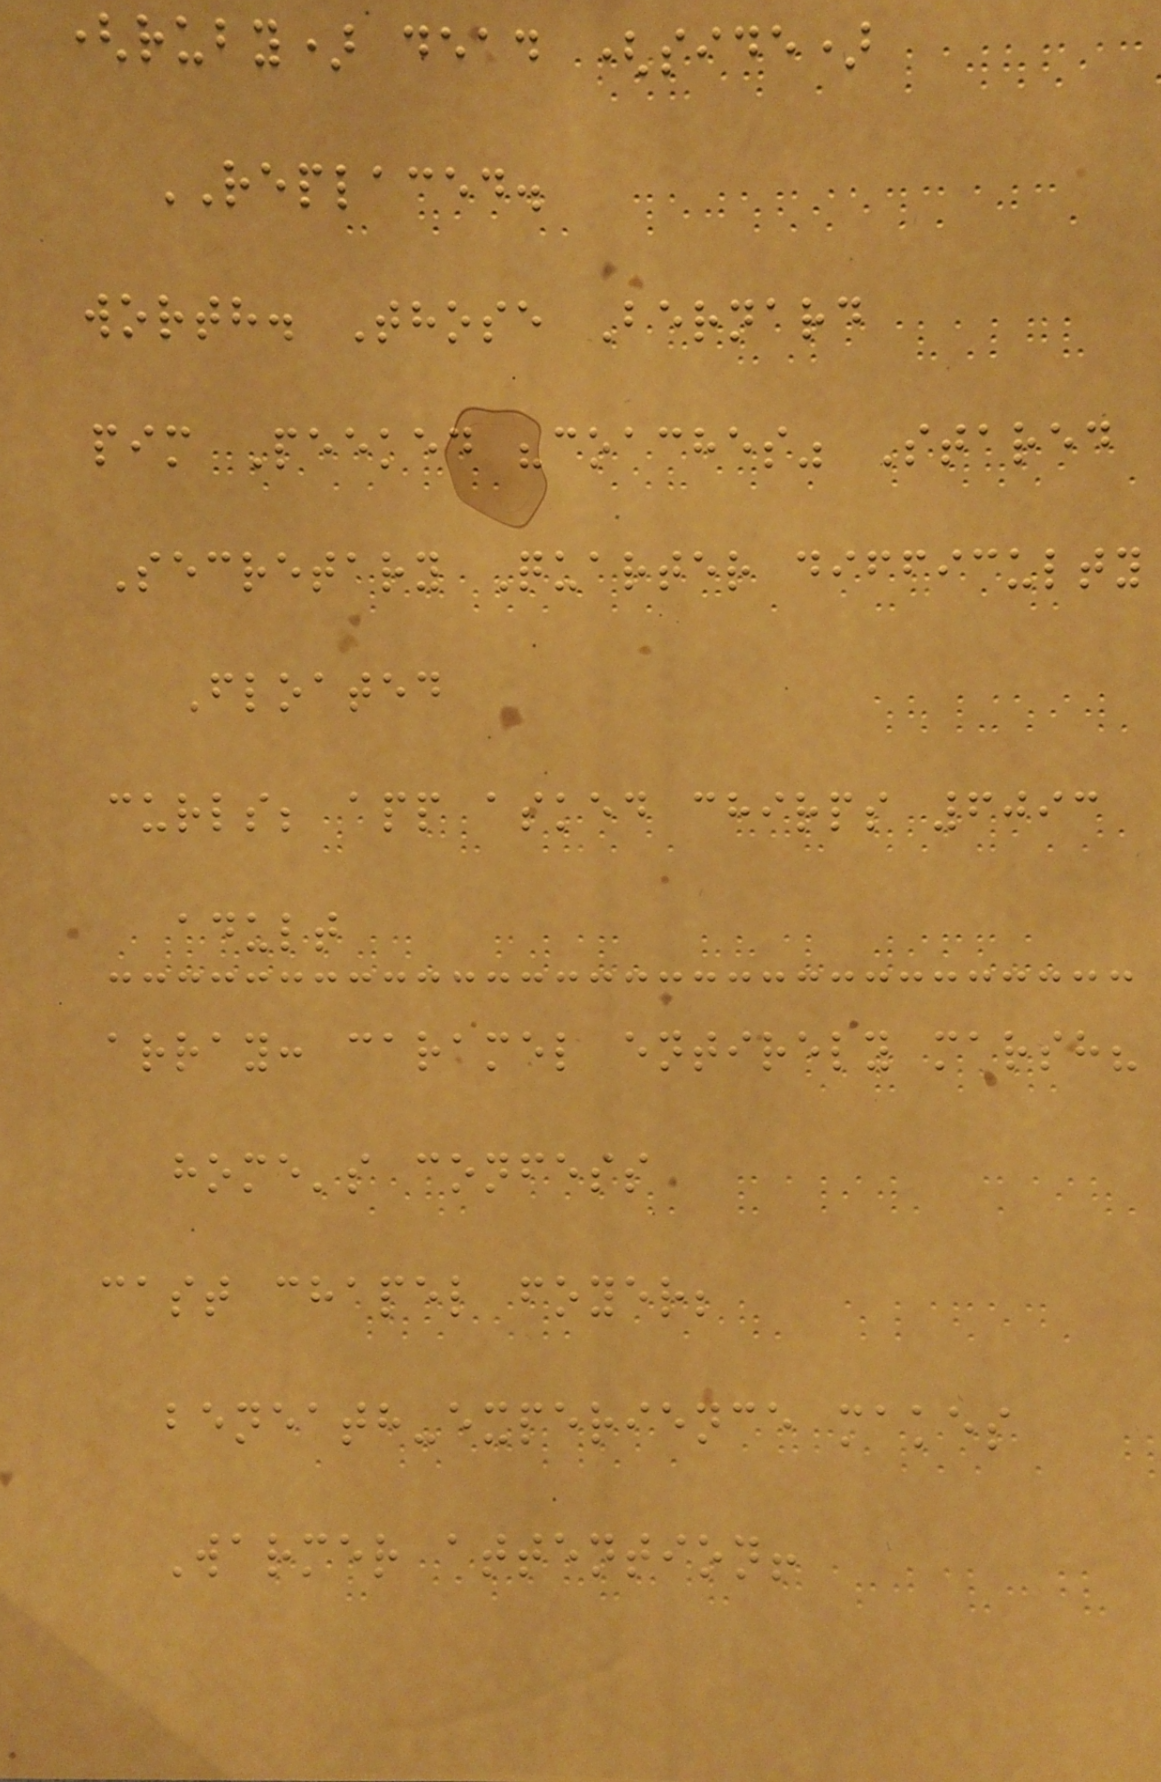(ruby) dead (side)
REPLACED.
worth. Those Bernard
pim Peeked "coaches" Stared
Secretary Quarter difficulty
Floated
curls; app asked chirps 6093
adult
array: caramel entirely marsh?
home's confess
cast chapel foyer;
beneath-experience makes
Warmer attention!
